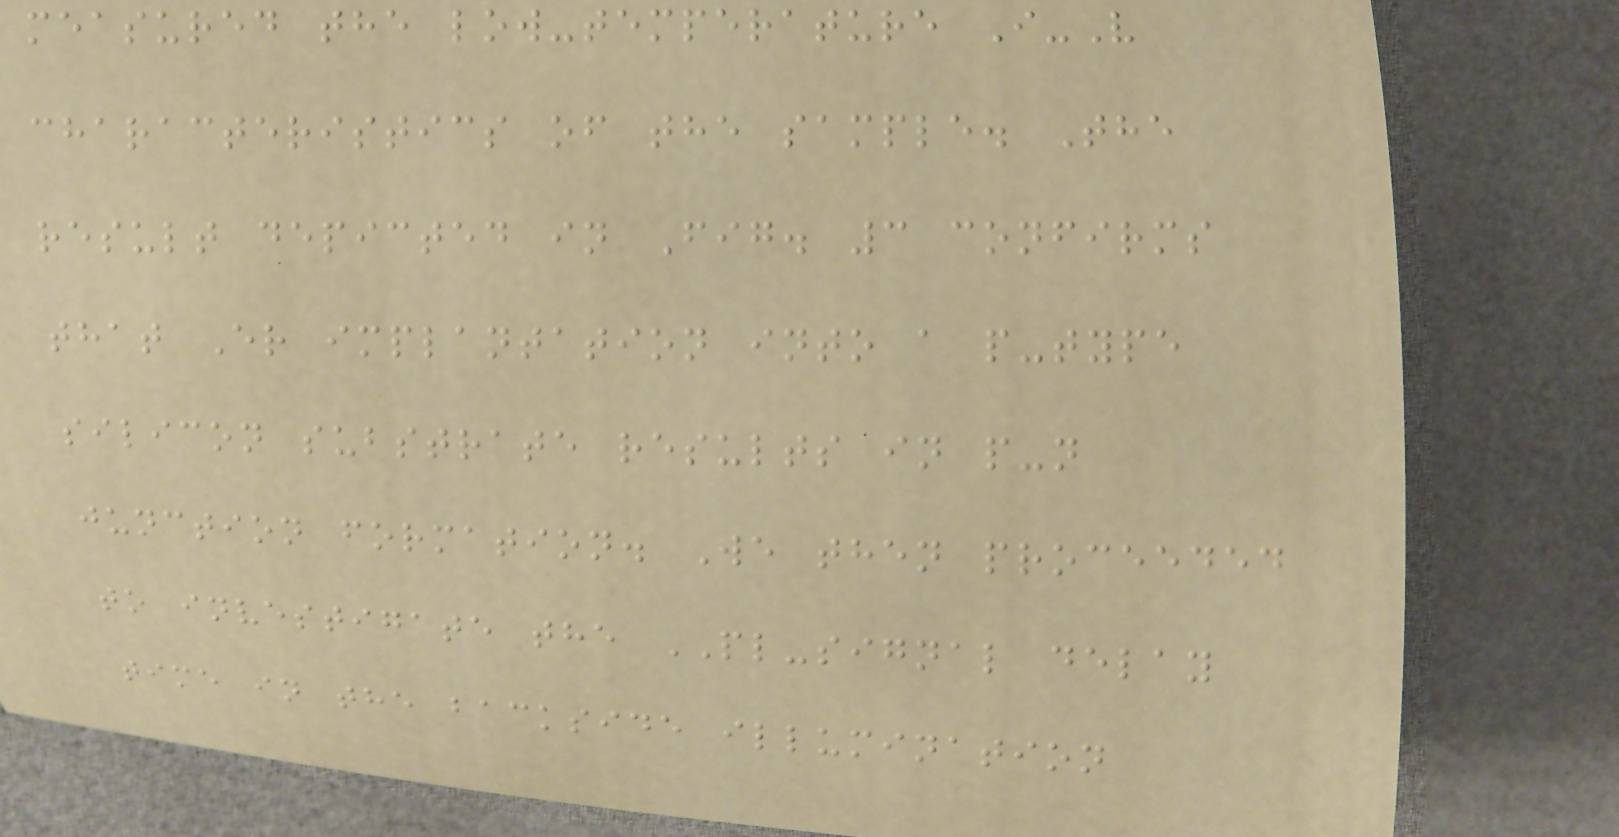measured the low-temperature I-V
characteristics of the sample. The
result depicted in Fig. 3 confirms
that Er implantation into a p-type
silicon substrate results in p-n
junction formation. We then proceeded
to investigate the PL-signal delay
time in the backside illumination
